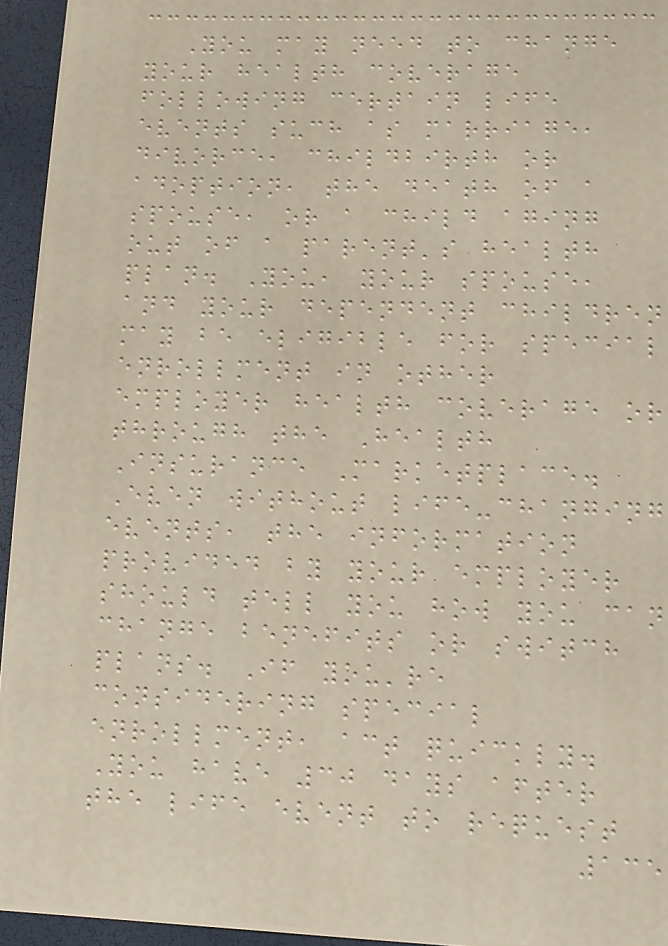You may need to change
your health coverage
following certain life
events such as marriage,
divorce, childbirth or
adoption, the death of a
spouse, or a child aging
out of a parent's health
plan. You, your spouse,
and your dependent children
may be eligible for special
enrollment in other
employer health coverage or
through the Health
Insurance Marketplace.
Even without life-changing
events, the information
provided by your employer
should tell you how you can
change benefits or switch
plans. If you're
considering special
enrollment, act quickly.
You have 30 days after
the life event to request
135
